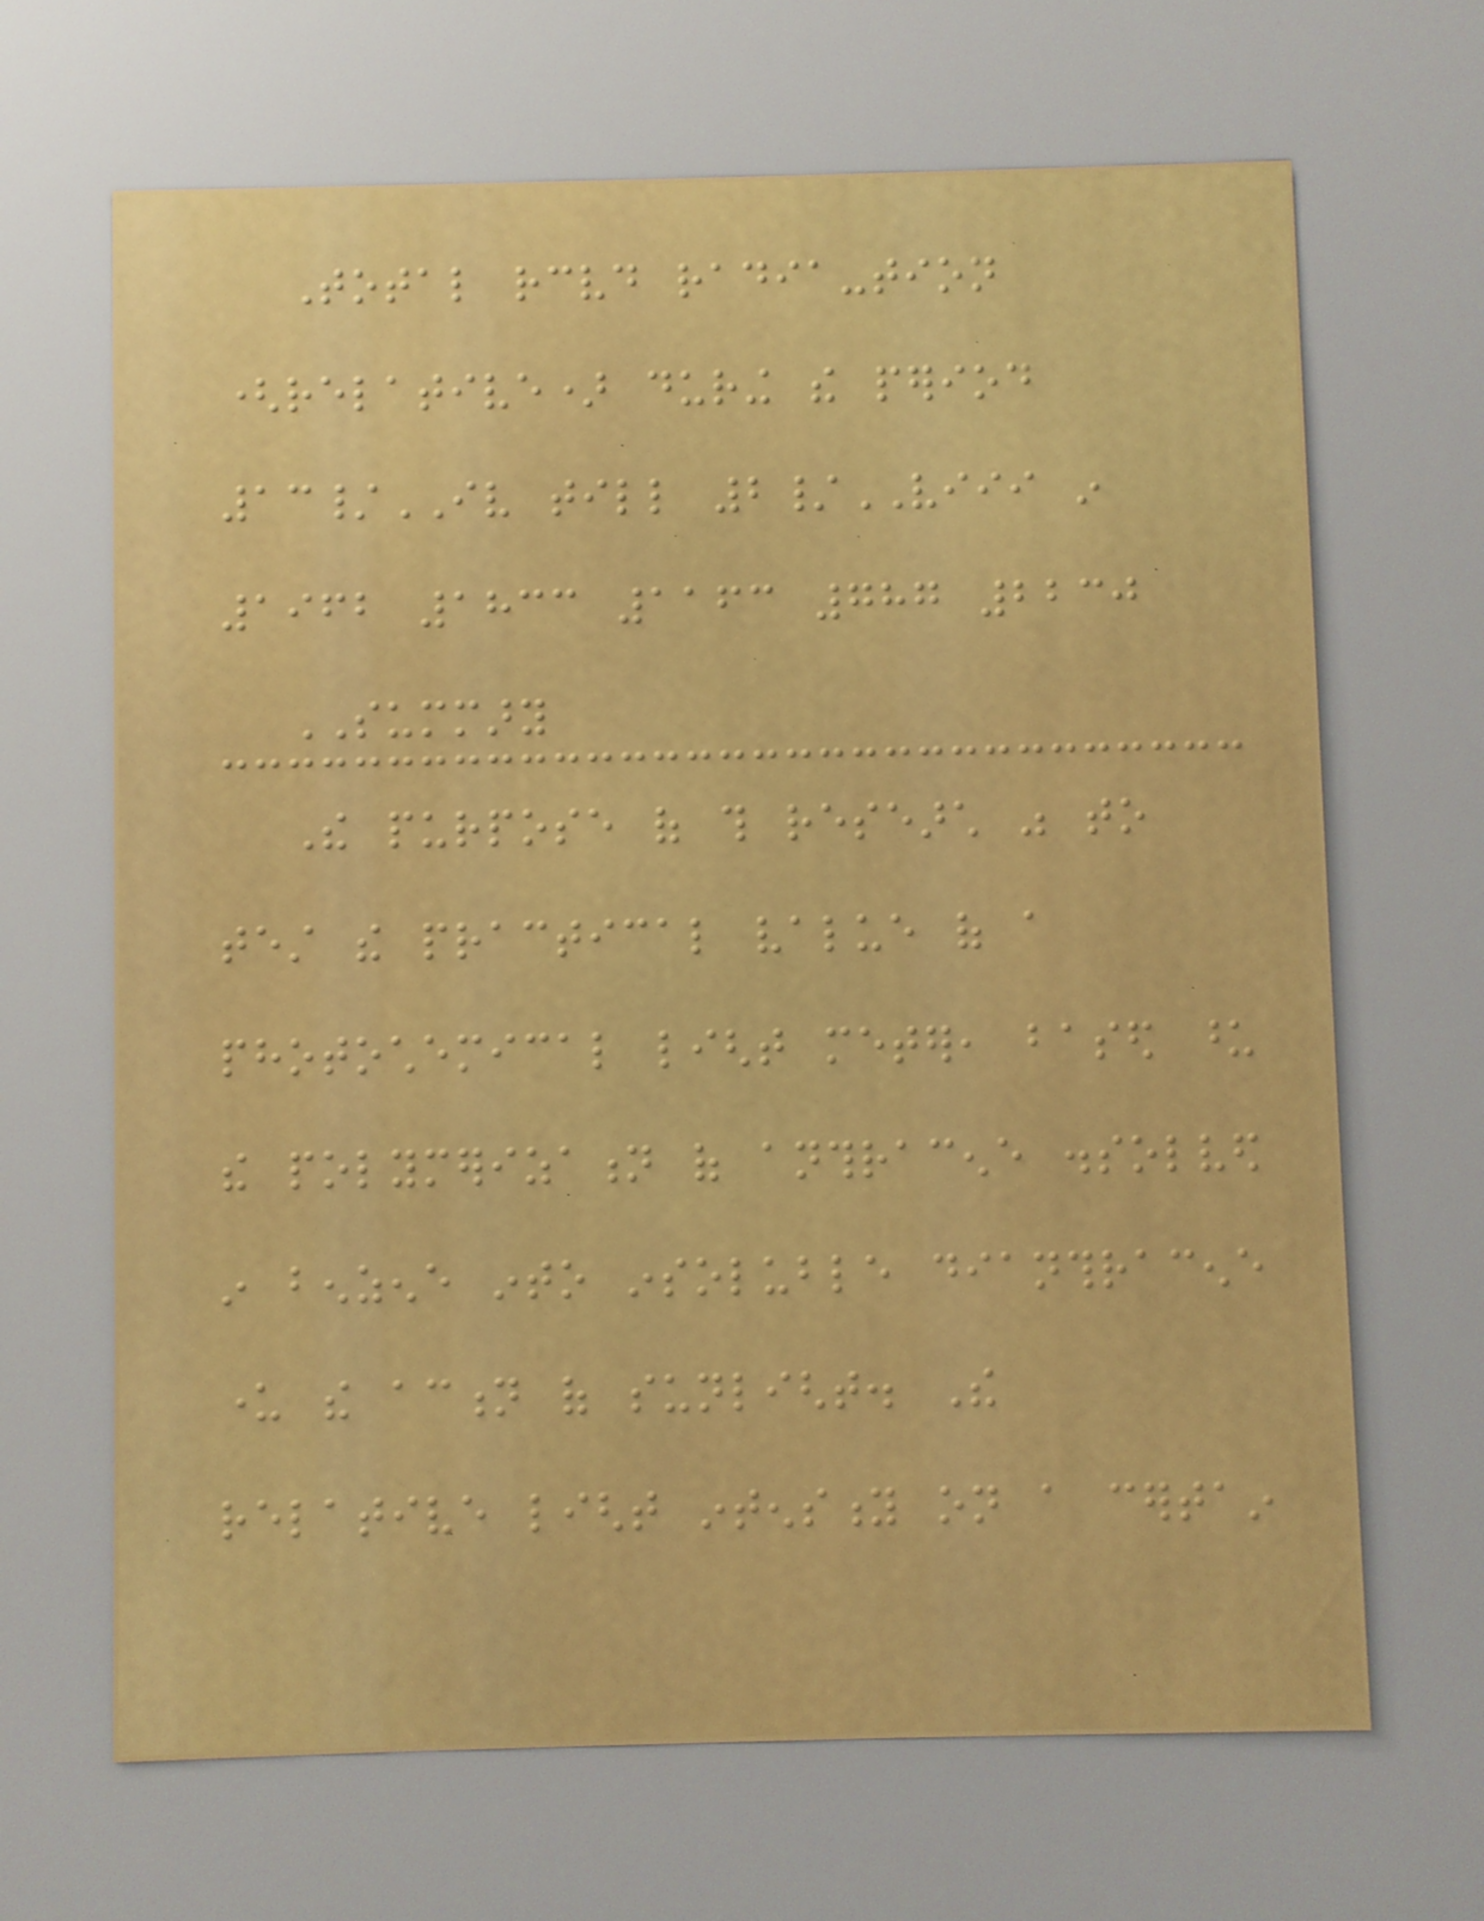Total received radia-tion
(relative) during the period
13/IV till 2/VIII in
1962 1833 1163 787 2230
SUMMARY
The purpose of this research was to
test the practical value of a
photochemical light meter, based upon
the polymerization of anthracene dissolved
in benzene into insoluble dianthracene
under the action of sunlight. The
relative light intensity on a certain
